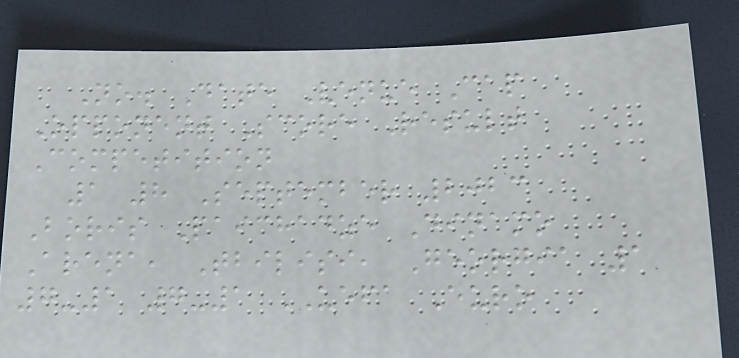No. Date Venue Cap
Opponent Score Result
Competition
1 8 September 2023
Boris Paichadze Dinamo
Arena, Tbilisi, Georgia 1
7-1 7-1 UEFA Euro
